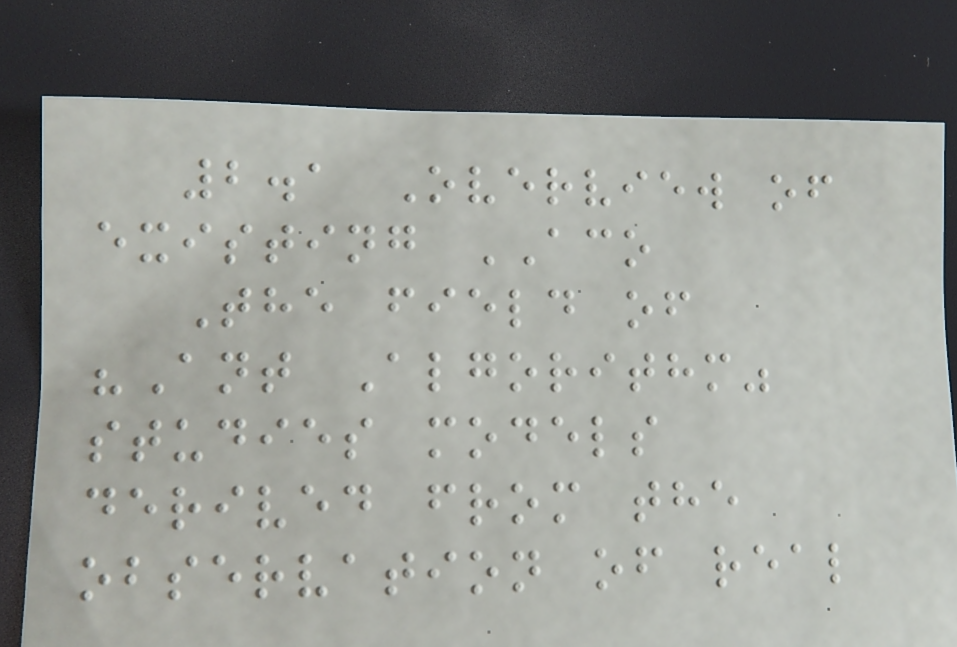2.1 Overview of
existing ACO
The field of
"Ant Algorithm"
studies models
derived from the
observation of real
